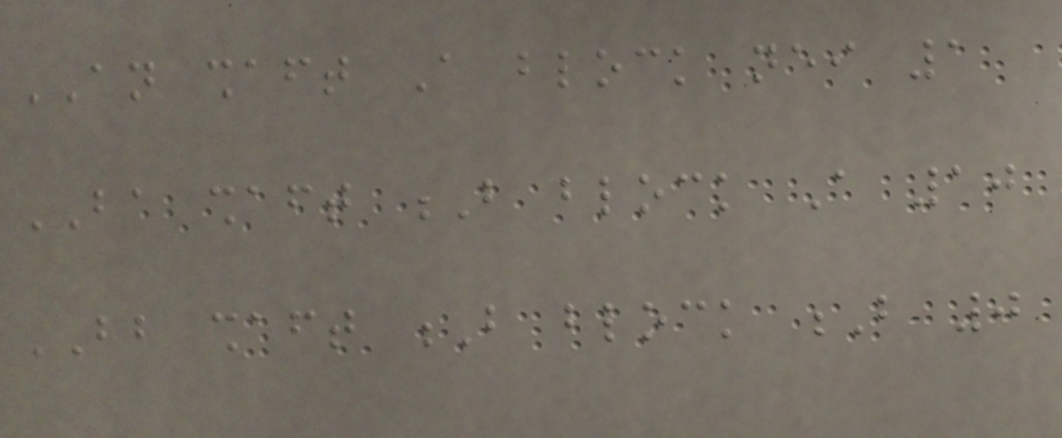AN shaft A block neither 1
BA shaft B block A 10
BB shaft B block B 0
